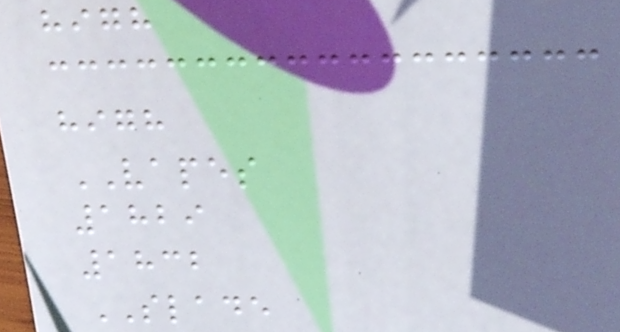high
high
VAPES
1829
1832
SLADE
